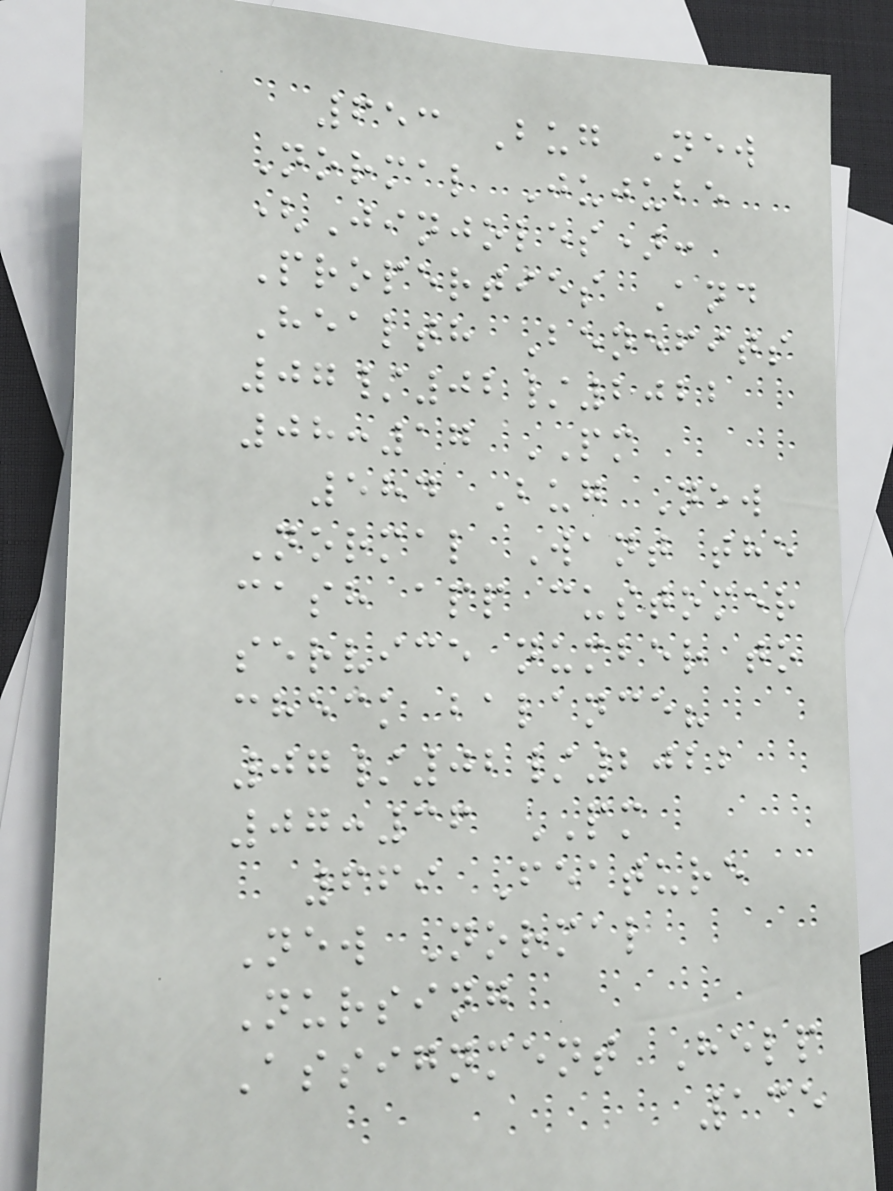653 Bug New
Normal Jujube
(Jinjoles):
Properties And
Health Benefits
07/02/2022
08:17 PM
584 Bug New
Normal Want the
cash app customer
service number to
check balance?
07/02/2022
07:36 PM
669 Feature
New Normal
Nursing
Assignment Help
135
